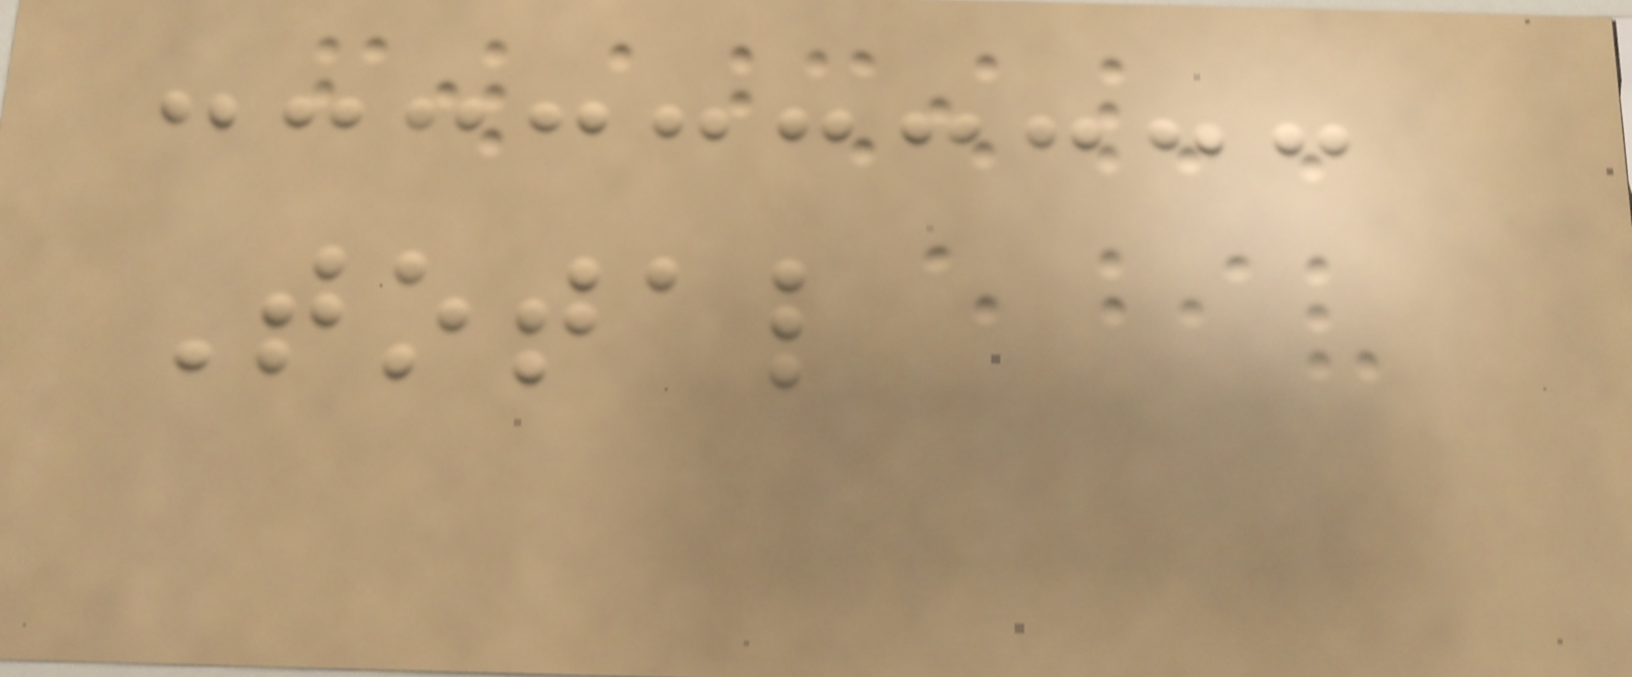Total
